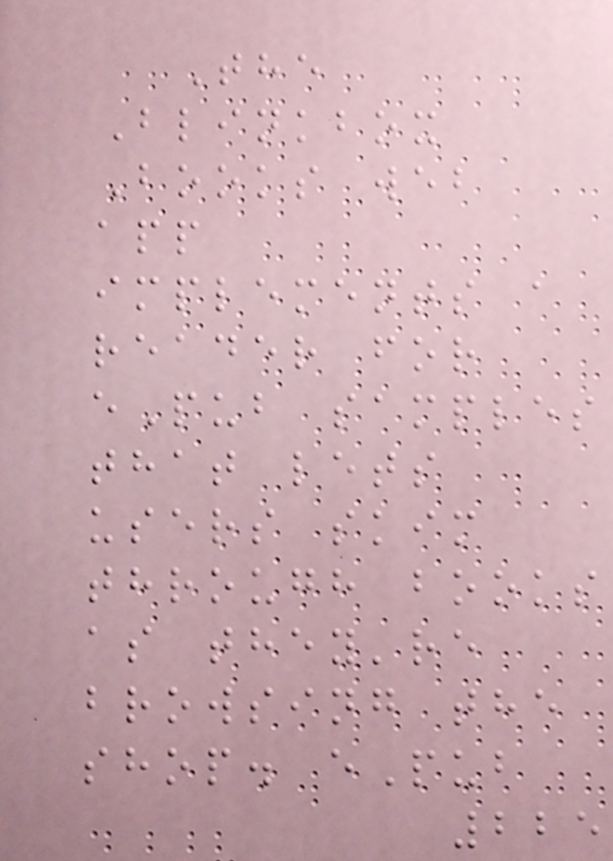The
Blinkbox
Books web
app
implements a
reader for
ePub samples
that lets
users skim
through books
as they're
browsing the
shop. ePub
225
